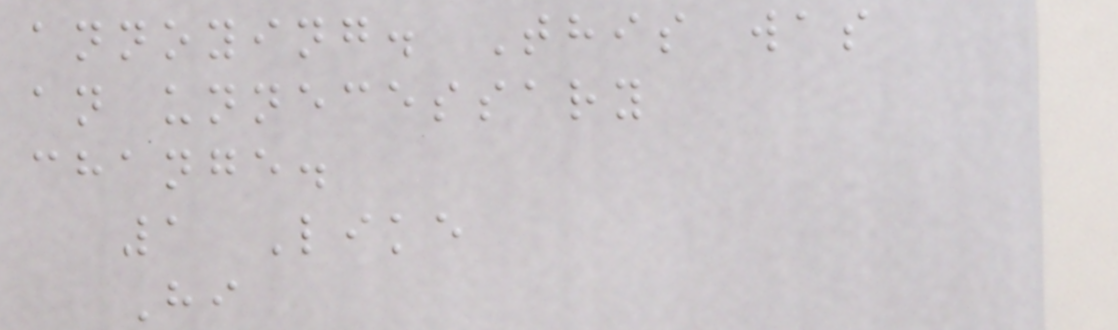annoying. This was
an unnecessary
change.
1 Like
Hi
